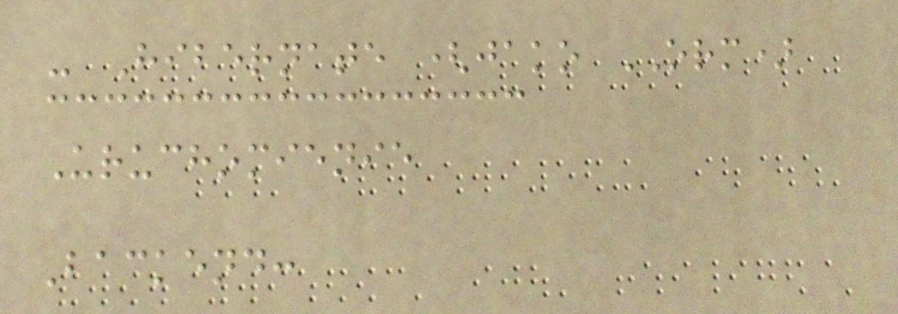- Hibernate (jako ORM)
Uruchomienie
Backend:
